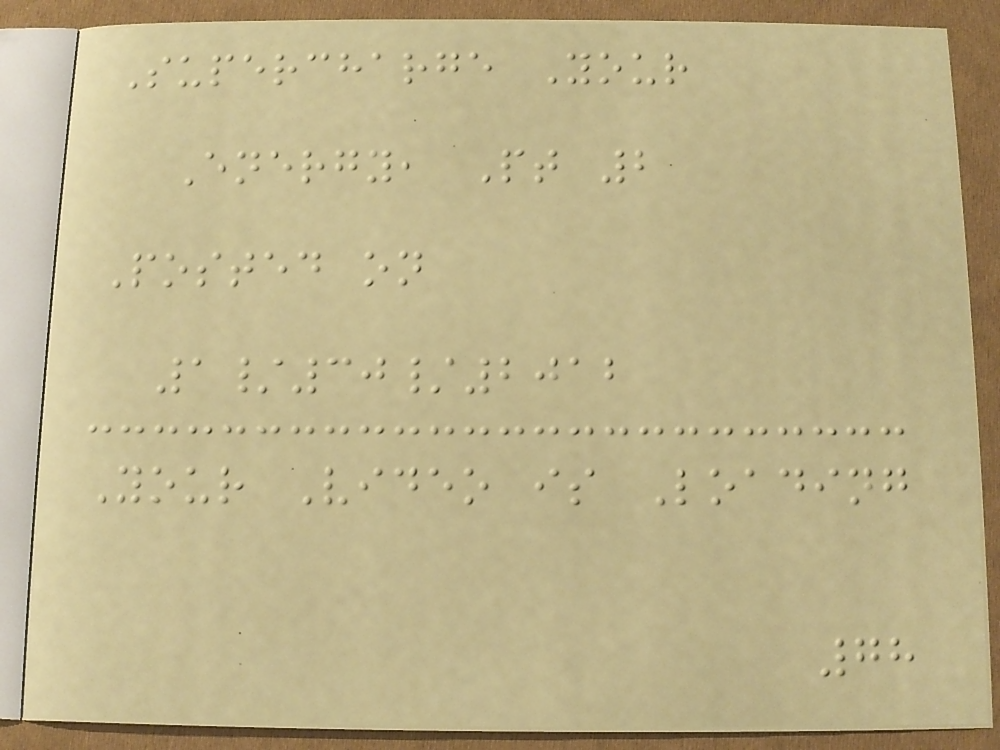Supercharge Your
Energy, Pt 2
Posted on
1/30/2012
Your Video is Loading
78
